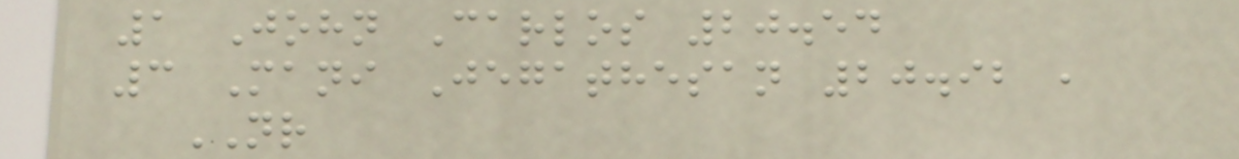1 John Carlos 20.54
3 Mani Jegathesan 20.92 ,
NR
